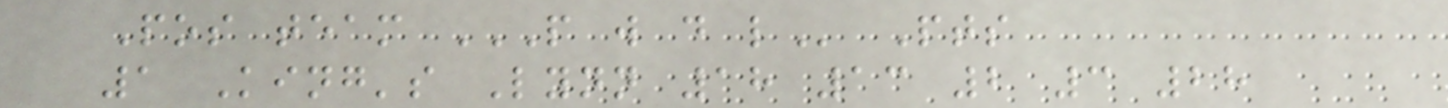Pos team P W D L Pts
1 King's Lynn 18 13 2 3 28
